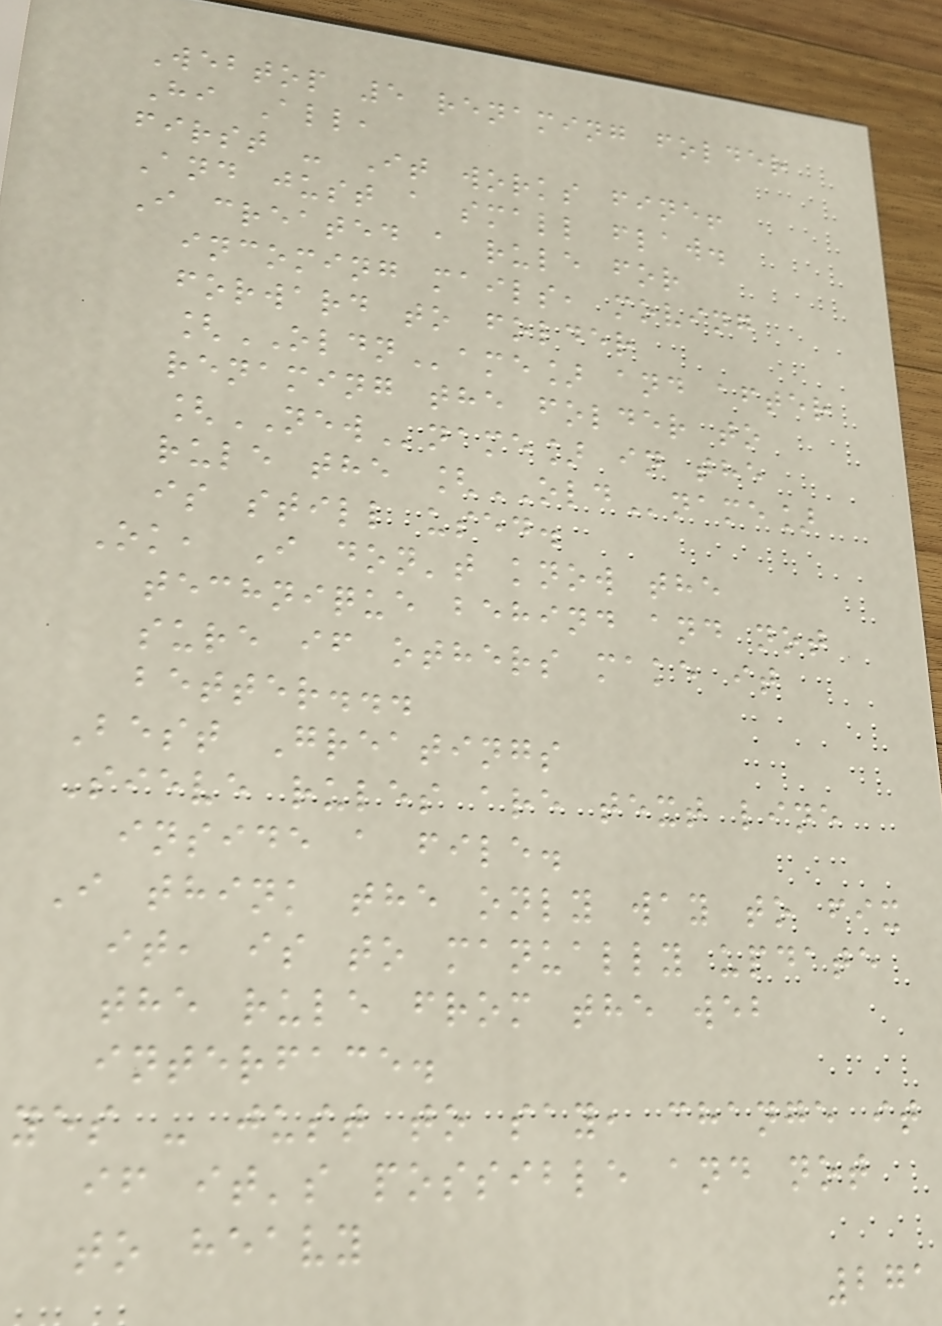Webtop 5 renaming folder
Hi All,
first - It works fine!
And just a small flaw.
I created a rule for
incoming mails, moving
forward to folder
[OLDName] and after
renaming the folder to
[NEWname] in the
rule the [OLDname]
is still used.
Ok, I don't know the
technique behind and not
sure if others make it
better...
Best Greatings
Sieve rules are text line
inside a file.
I think the only way to fix
it, is to manually update
the rule from the web
interface.
yes - just to say, change it
if it's possible and not
to heavy
271
